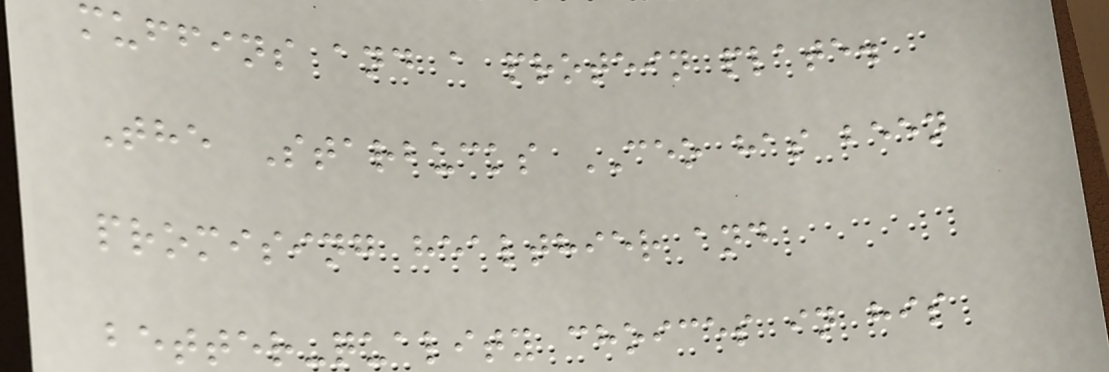muffins and a protein plate.
The Starbucks CEO has been
promising healthier and
better-quality choices in his
